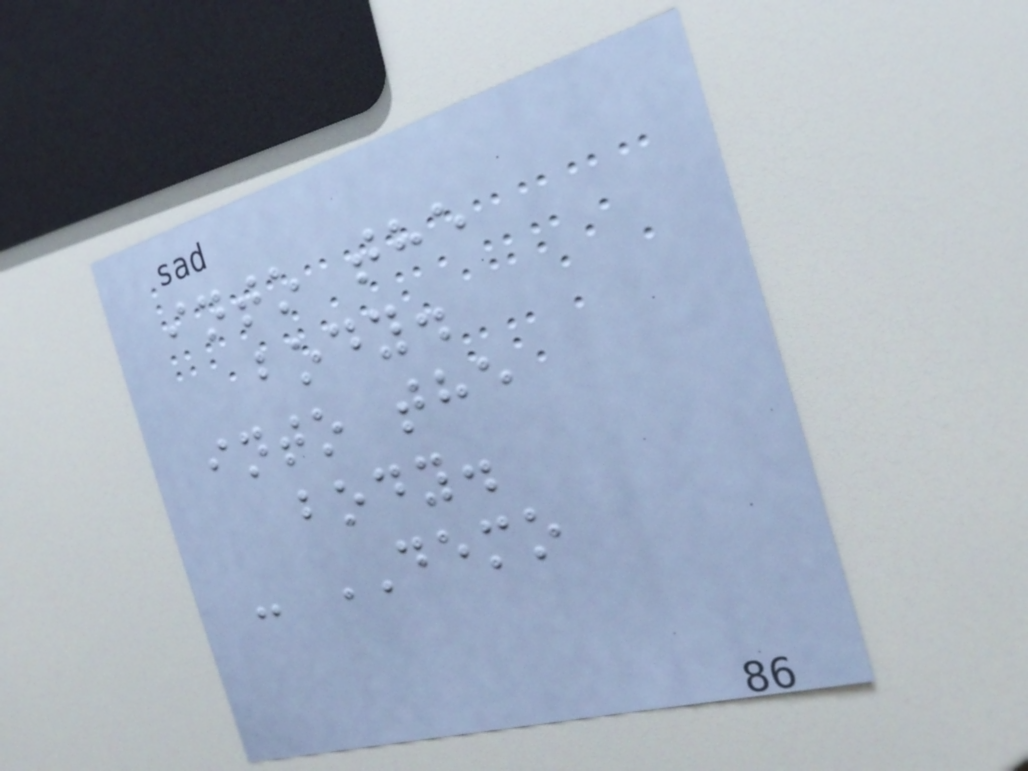into the
body.
into the
body.
- DEMO
